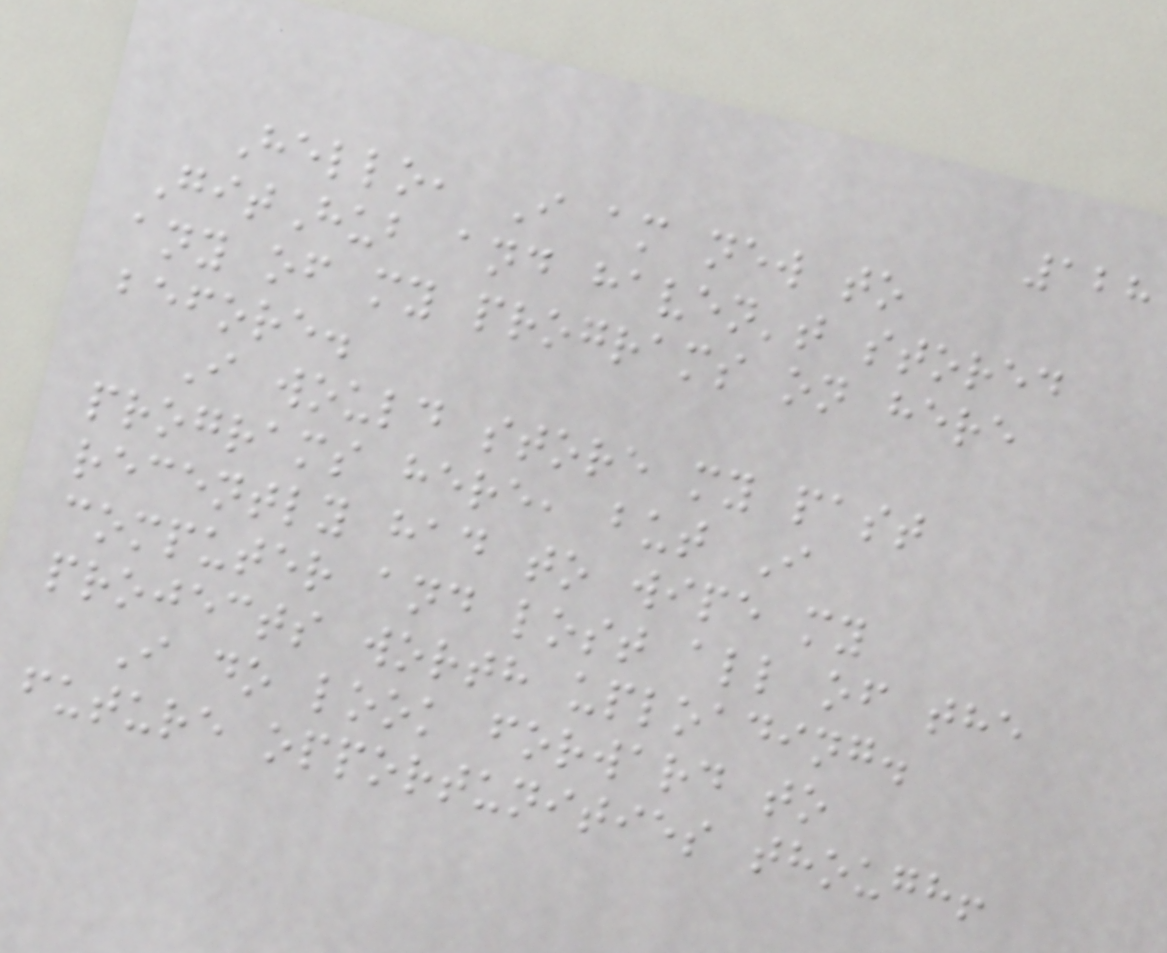128
Hello, I am new to
GitHub and haven't stored
any of my programs on here
before.
I would store my past
programs here, but I
recently had to wipe my
computer and lost all of the
projects worth uploading.
I do look forward to
future opportunities though!
